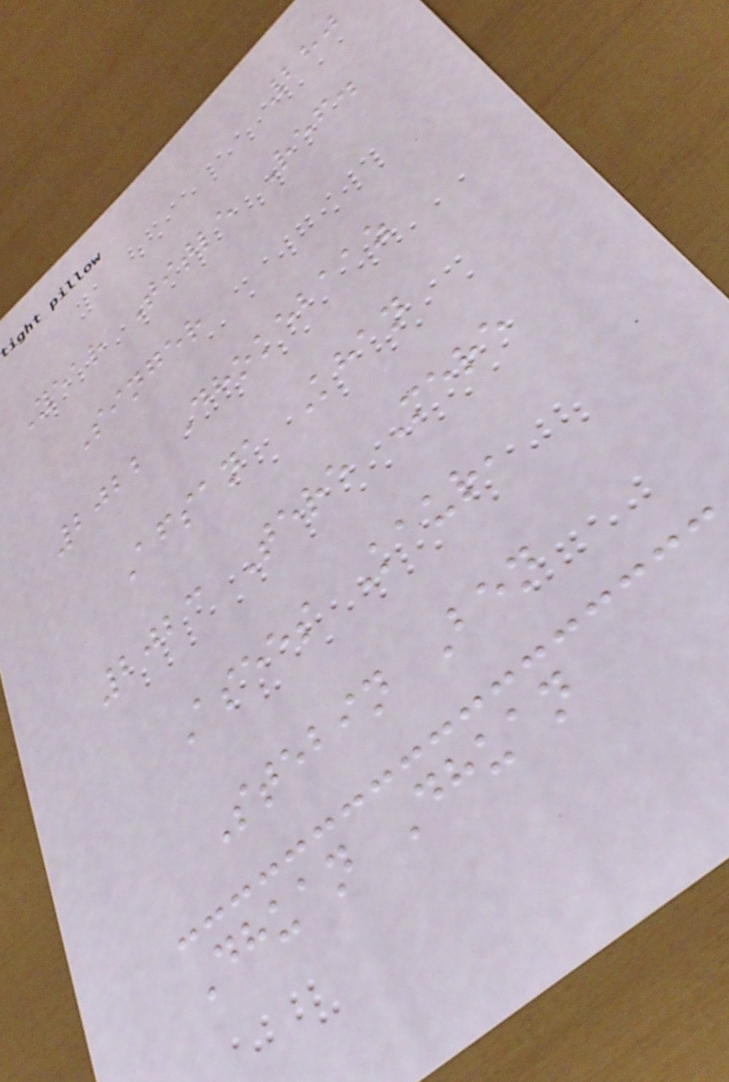280
Year Title Ref.
Singer
2022 Dhokebaaz
Afsana Khan
2023 Tere Mere
Asees Kaur,
Stebin Ben
Dhuan Dhuan
